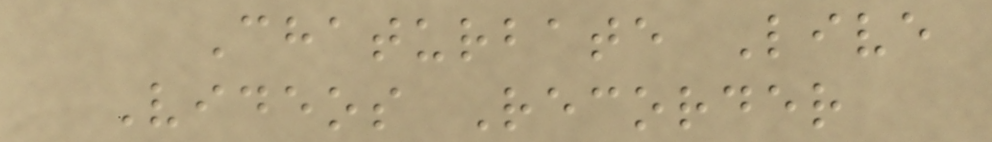Chaturbate Live
Videos Recorder
